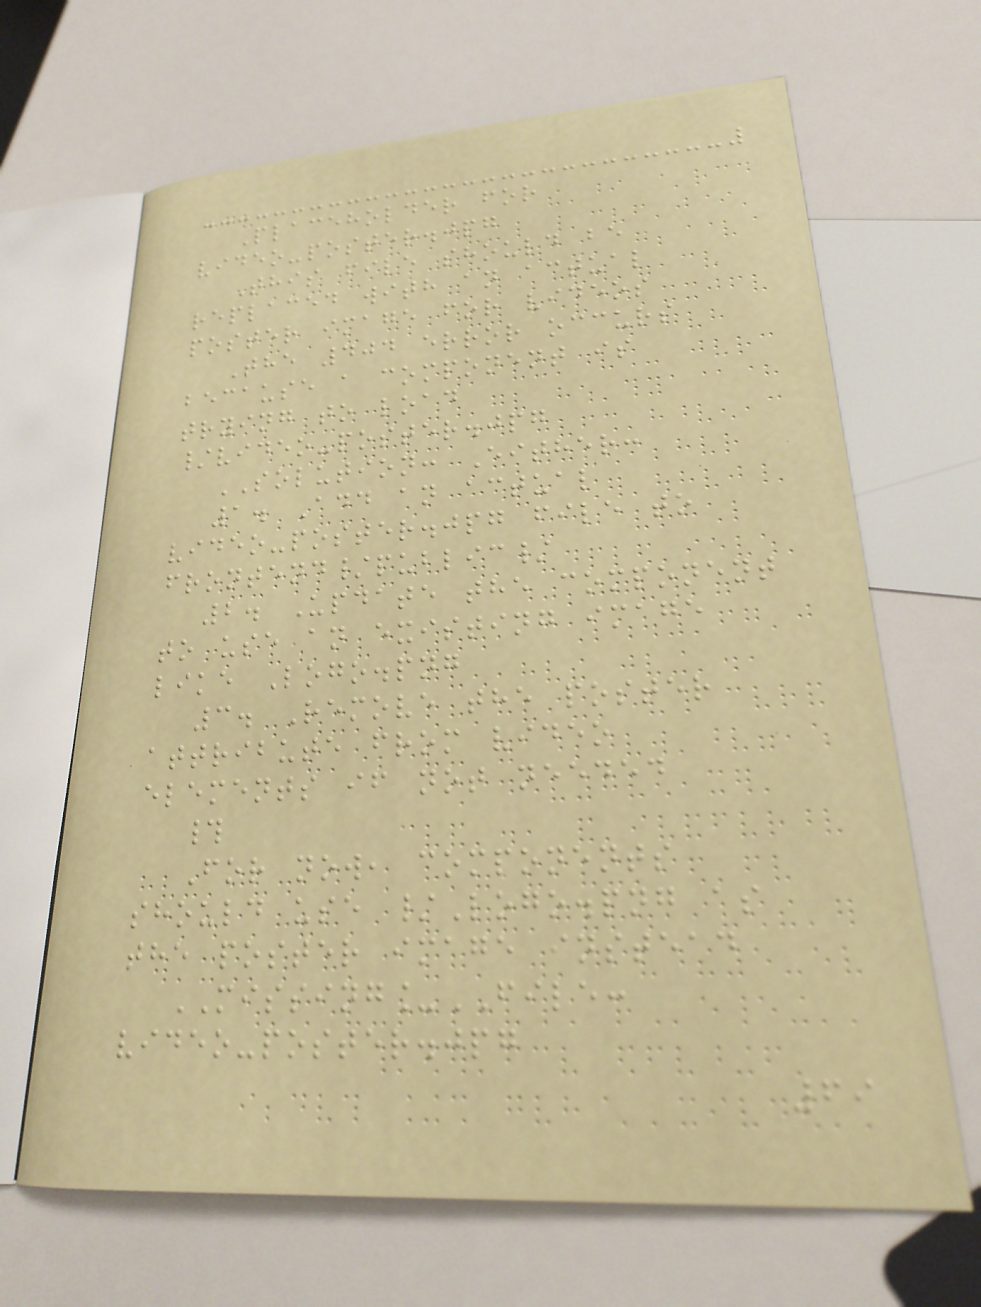Placeholder for
video-poster.jpg
This file should be
replaced with an actual
poster image for videos
The 404 error occurs
because a component is
trying to load
/video-poster.jpg
SOLUTION: Either:
1. Add an actual
video-poster.jpg file to
frontend/public/
2. Update the component
to use an existing image
like Logo.png
3. Remove the poster
attribute from video
elements if not needed
#
For now, components
should use /Logo.png as
the poster image instead
MISSING_FILE:
video-poster.jpg
69
